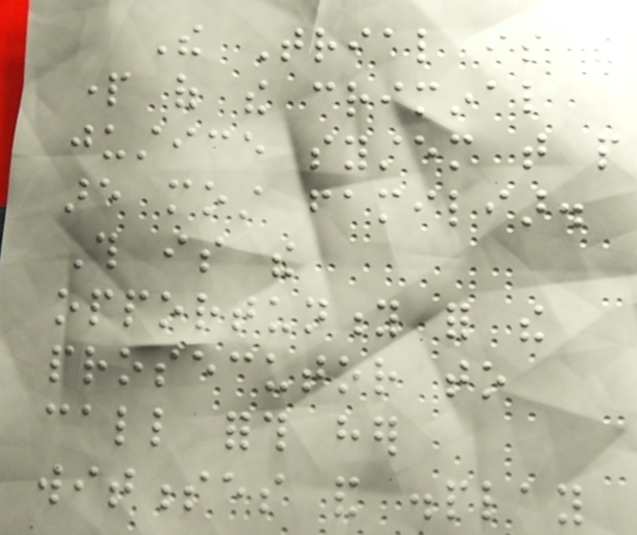The Trial is the
part of the criminal
justice system that people
are most familiar.
This is the
opportunity for the
prosecutor to
call forth her
witnesses and display
